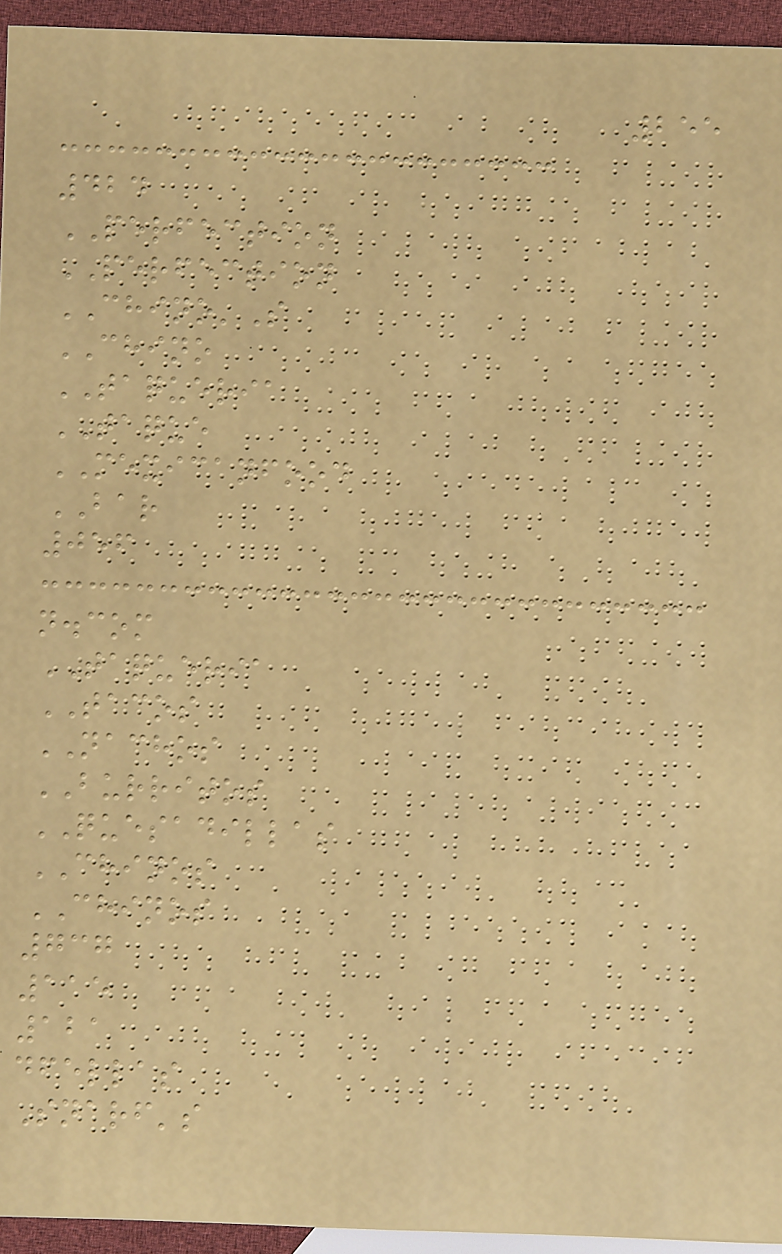255
424
PERFECTION
PERFECTION
CHINO'S
CHINO
TAQUERIA
TAQUE
MEXICANFOOD
BAR
056
n.com
TAQUERIA
TACOS
NACHOS
BURRITOS
QUESADILLAS
CHINOS
CHINOS
737
115
121
dfellas
Snarf's
